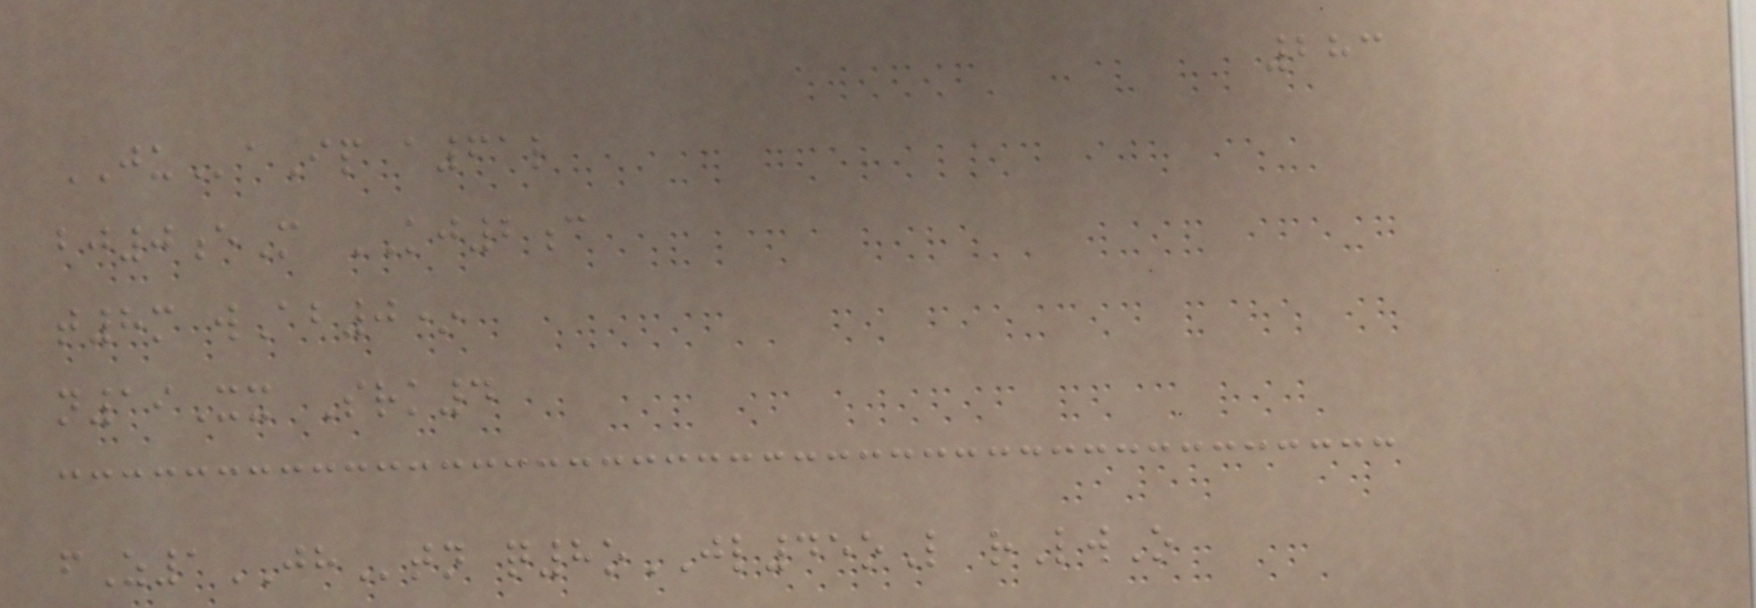283
JUaIp a61l
bj0eM KJ2c
t8m wAb0*
n19Xx Srk4
fZ1JHtn q8oJL45oL rLwO
